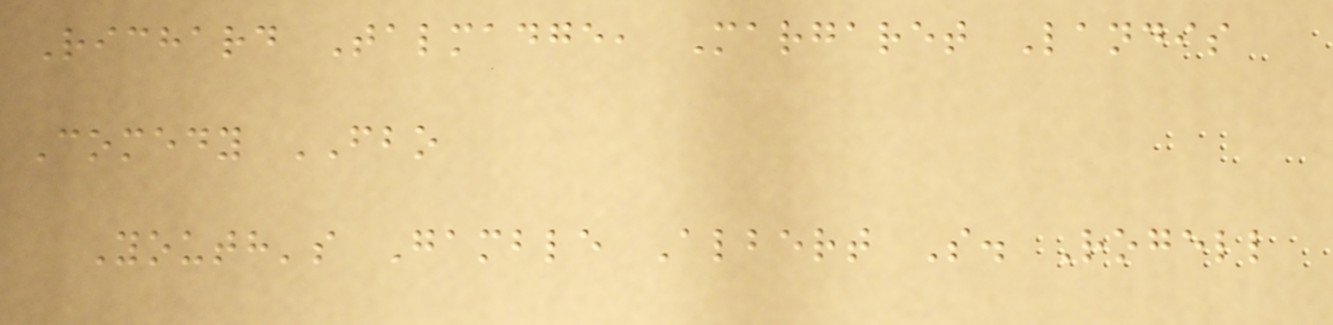Richard Talmadge, Margaret Landis
Comedy FBO
Youth's Gamble Albert S. Rogell
